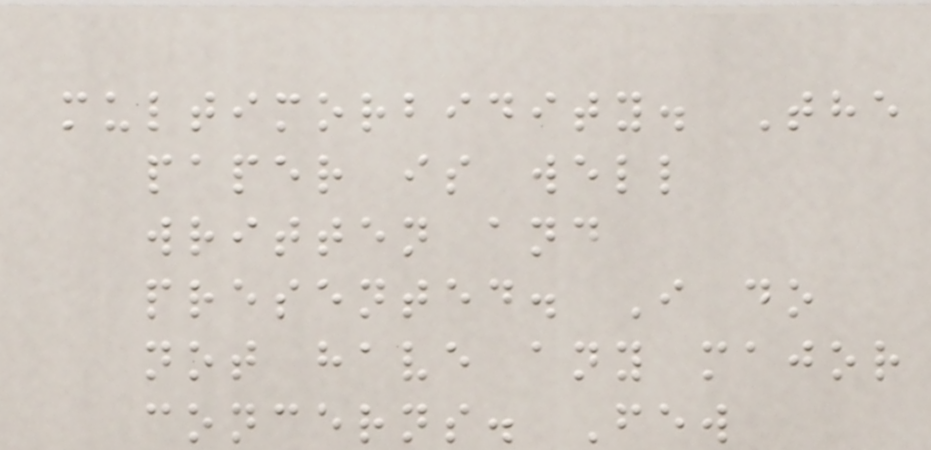multimorbidity. The
paper is well
written and
presented. I do
not have any major
concerns. Few
